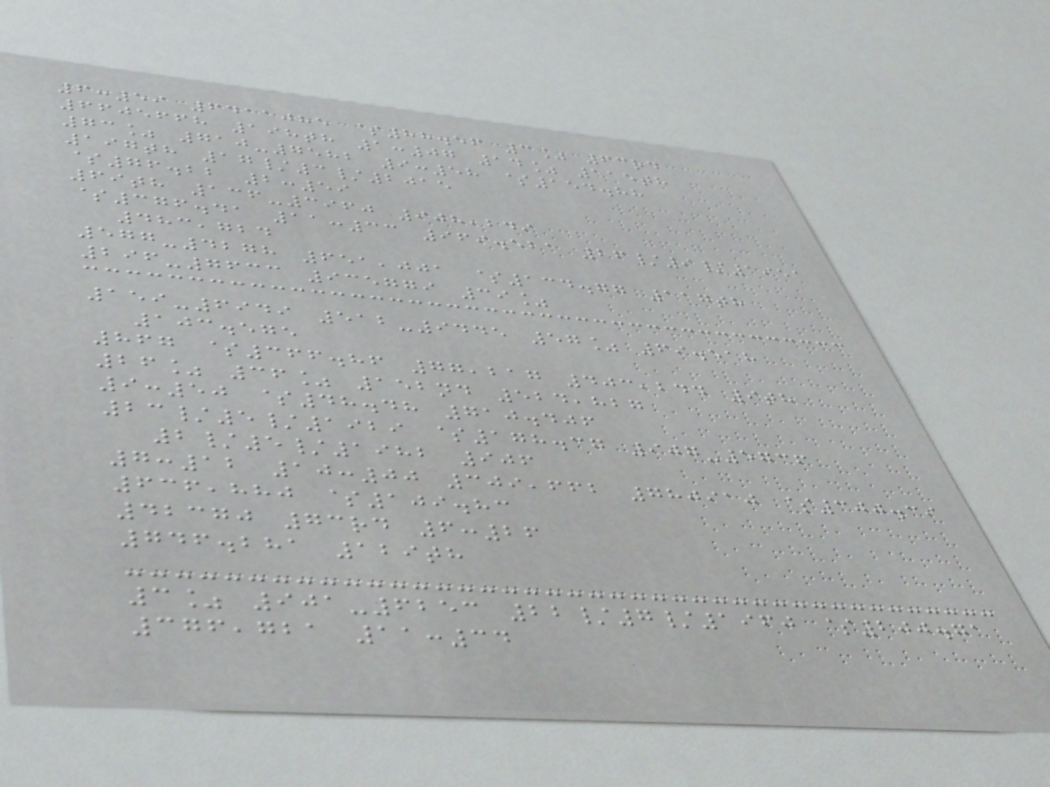6:59 6411085 $88.56 3% 63rd
6605668 198th 1:07 14% 115th
73% 710-7582 9:58 $154.88
197th 17/3/2015
$76.22 2:59
69th 136-3960 908,249
$376.41 11:33 969.521 26/9/1951
483,724
577-4278 651,001 $134.77 117th
296-7633 935779 39%
159-6949 512-9445 57% 69.518
103.575
867 $366.86 77,217 403,244 9th
26% 36% 152nd 524,827
9:50 $48.48 710.406
23/5/1929 $178.37 907-5736
2/5/1982 906
7:12 10:00 309,662 780910 $300.39
636,880 $109.83
42370 73rd 6:26
746.281 129th
3% 901-6253 22/7/1960 $200.71
376,721 11:34
